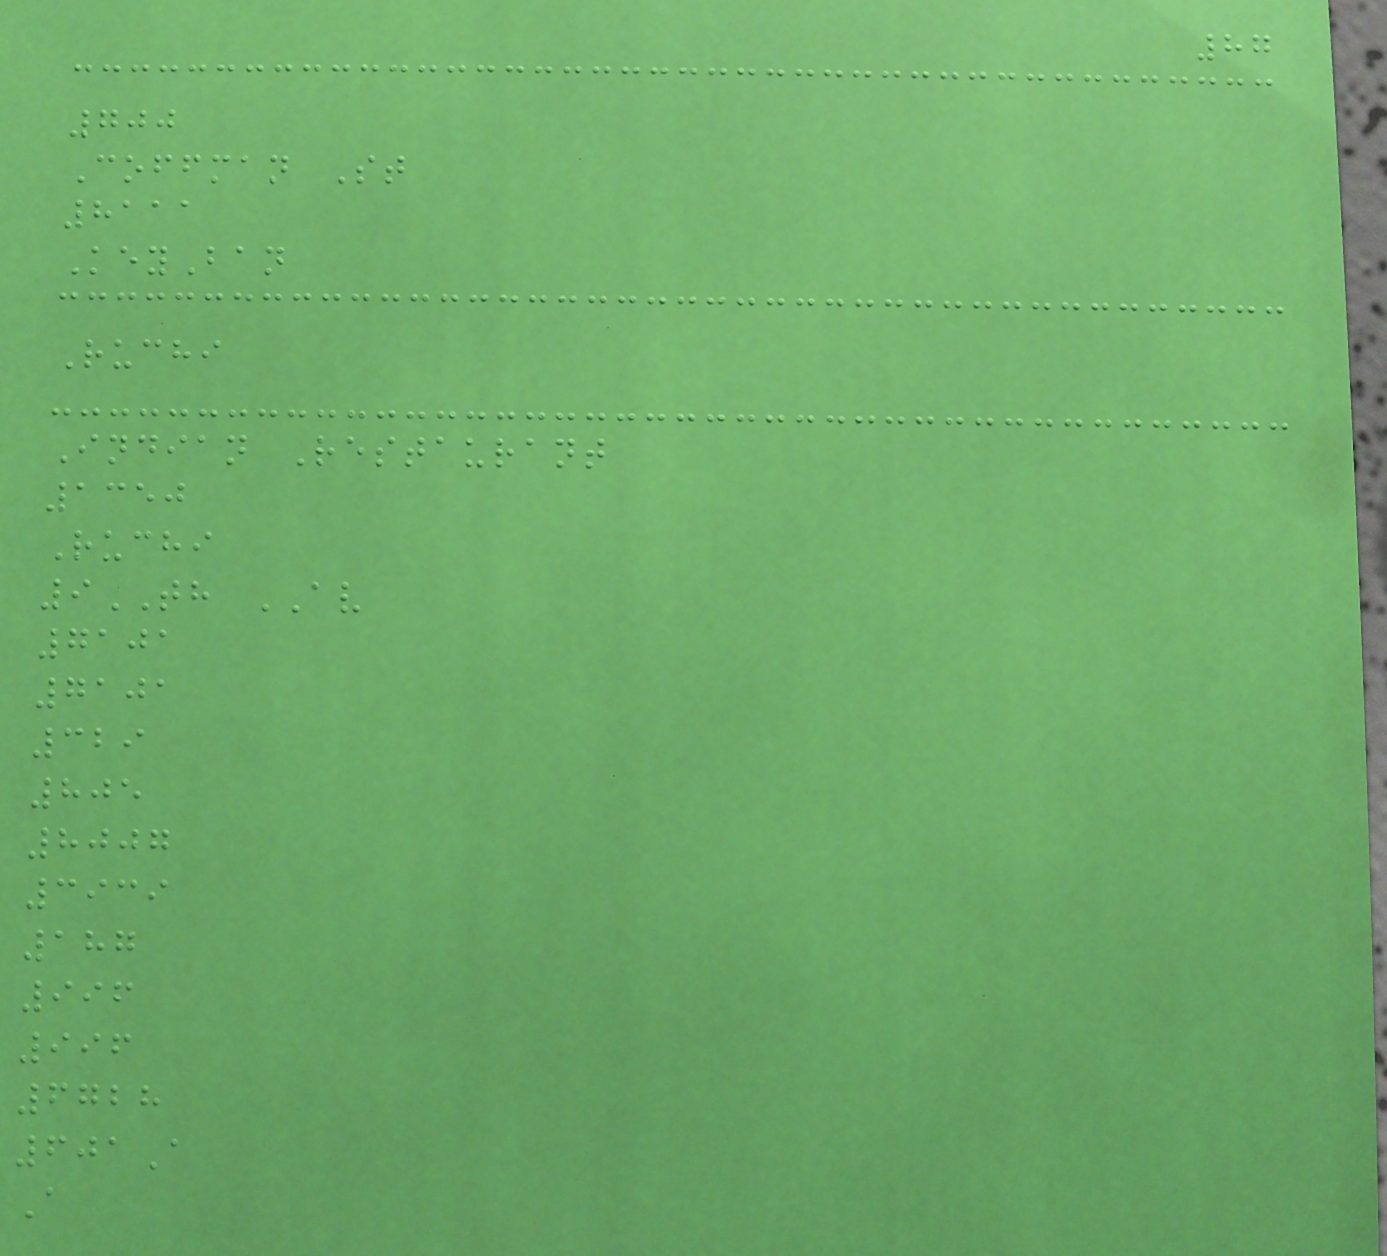87
700
Coffman St
8111
KeyBan
Ruchi
Indian Restaurant
1350
Ruchi
9TH AV
7101
7101
329
805
8007
3939
187
996
996
6728
601A
A
